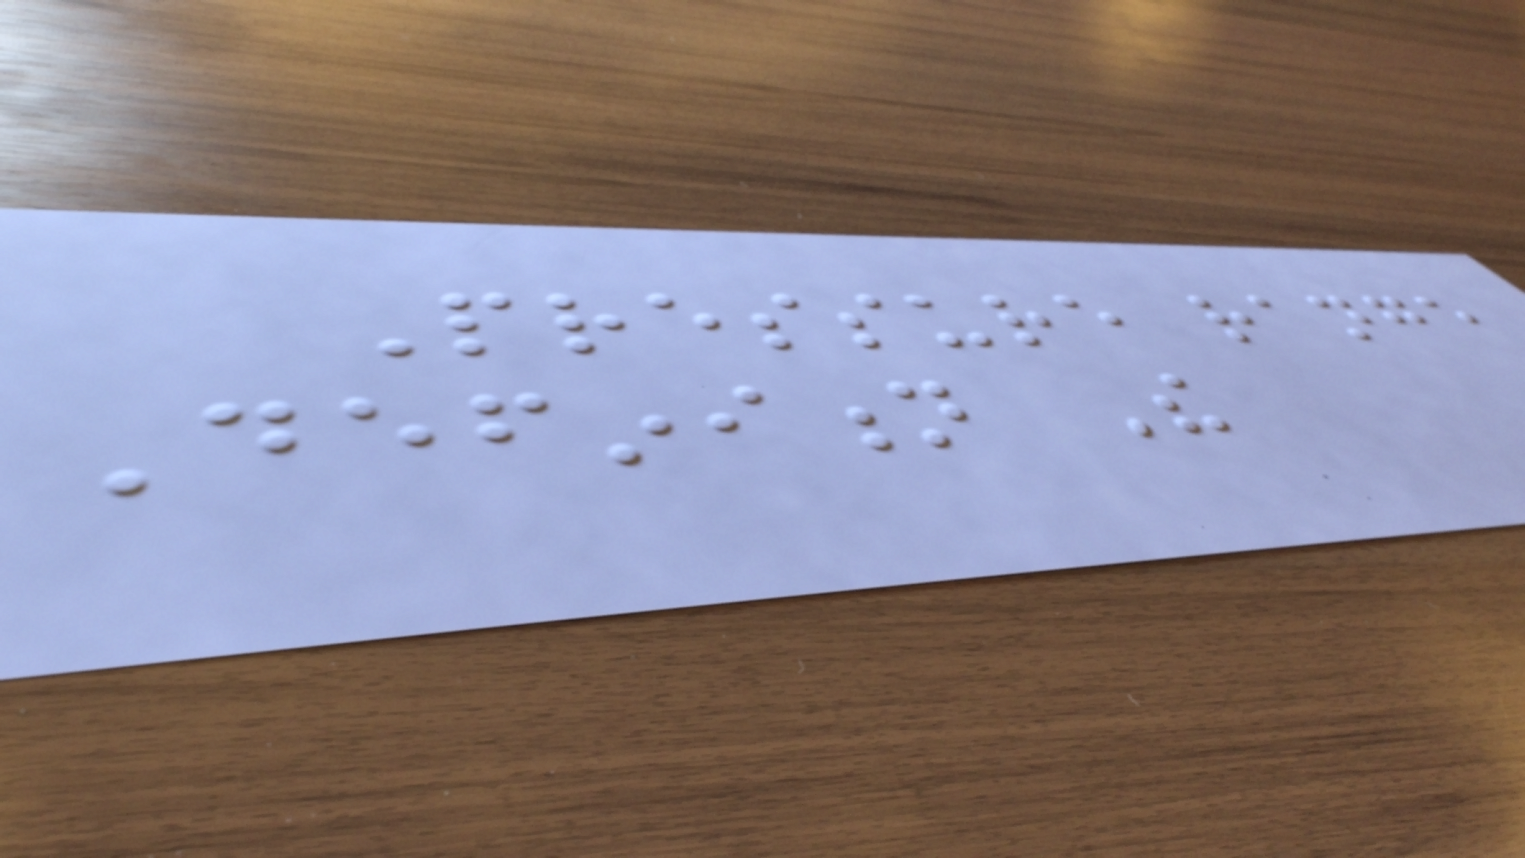Pressure range
Definition The
